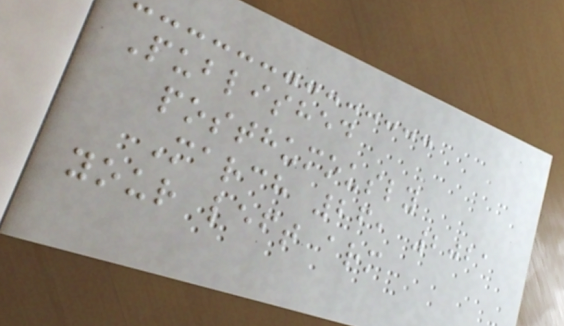Published
posthumously
March 26, 2021
your left arm
